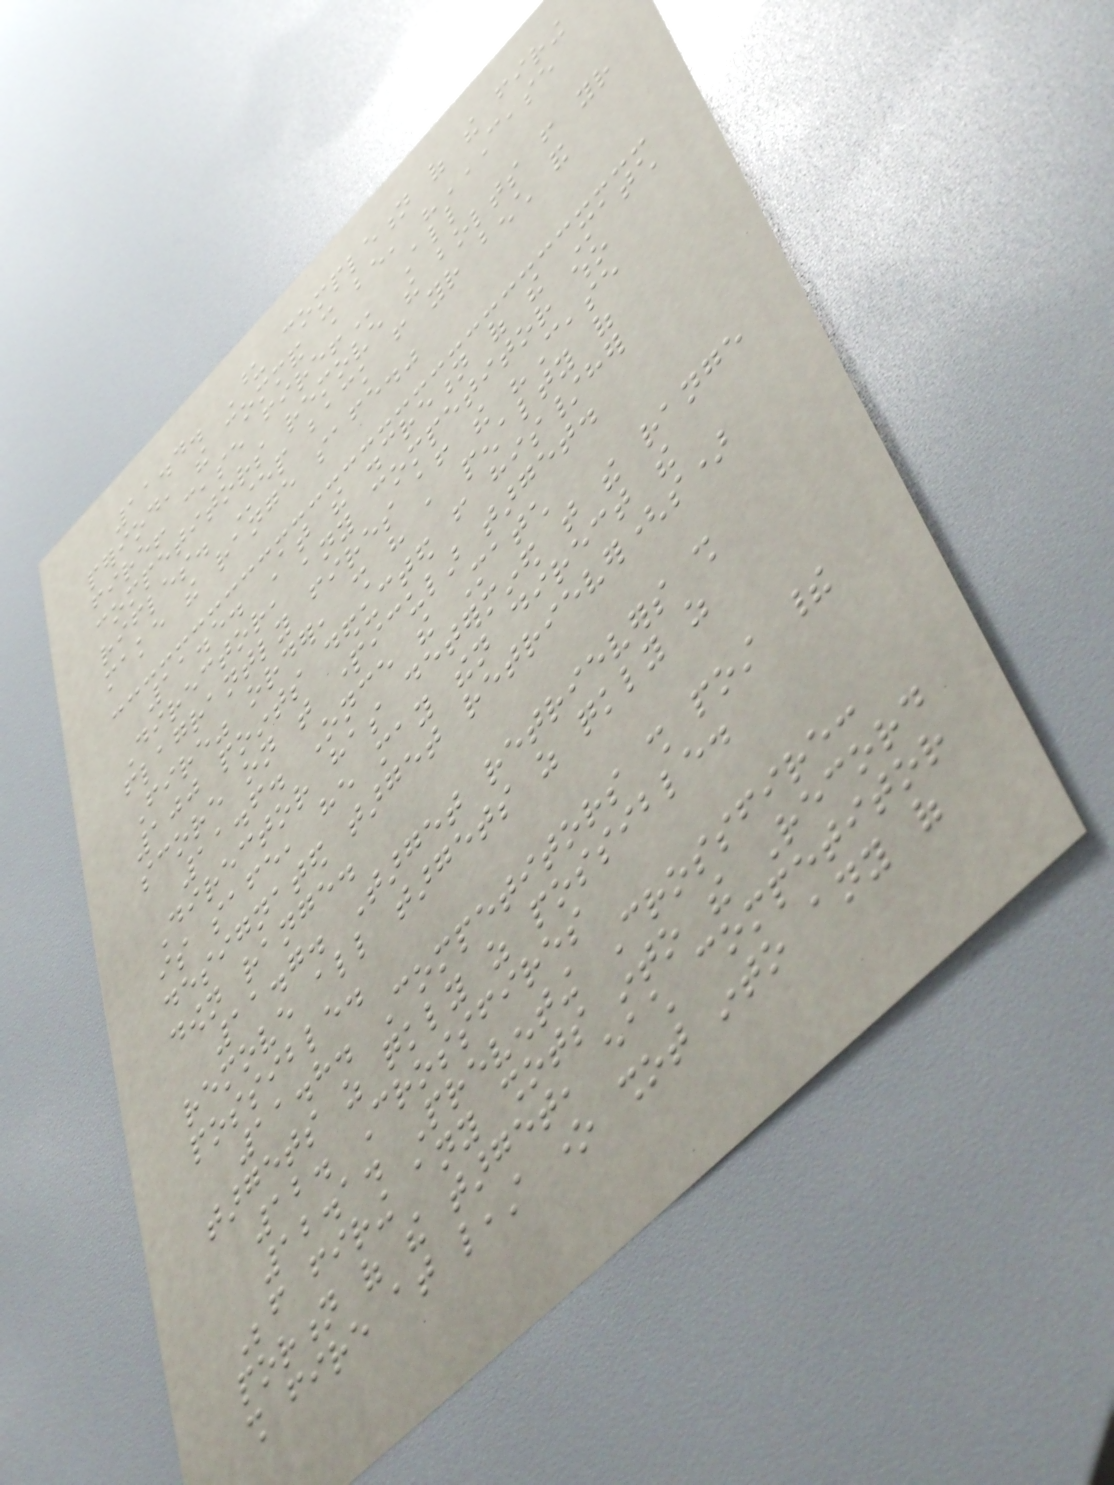11.4. Upon completion of the firing
period, the command shall be, "CEASE
FIRE! CEASE FIRE! All
competitors remove the bolts from your
rifles. Step back from your bench and
make the range safe."
11.5. At the discretion of the Match
Director, any competitor who
flagrantly fires after the "Cease
Fire" order, shall have a penalty of
100 points deducted from his/her
score on that particular target.
11.6. Once the Match
Director has determined that the range
is safe, he may then direct the
designated target retriever(s)
down range.
11.7. Target retrievers shall
remove all targets as quickly as
possible.
11.8. Competitors shall post their
targets as quickly as possible.
12. Crossfires
12.1. Preventing Crossfire:
Before firing any shots into the Record
portion of the target, each competitor
shall fire at least one shot into any of
